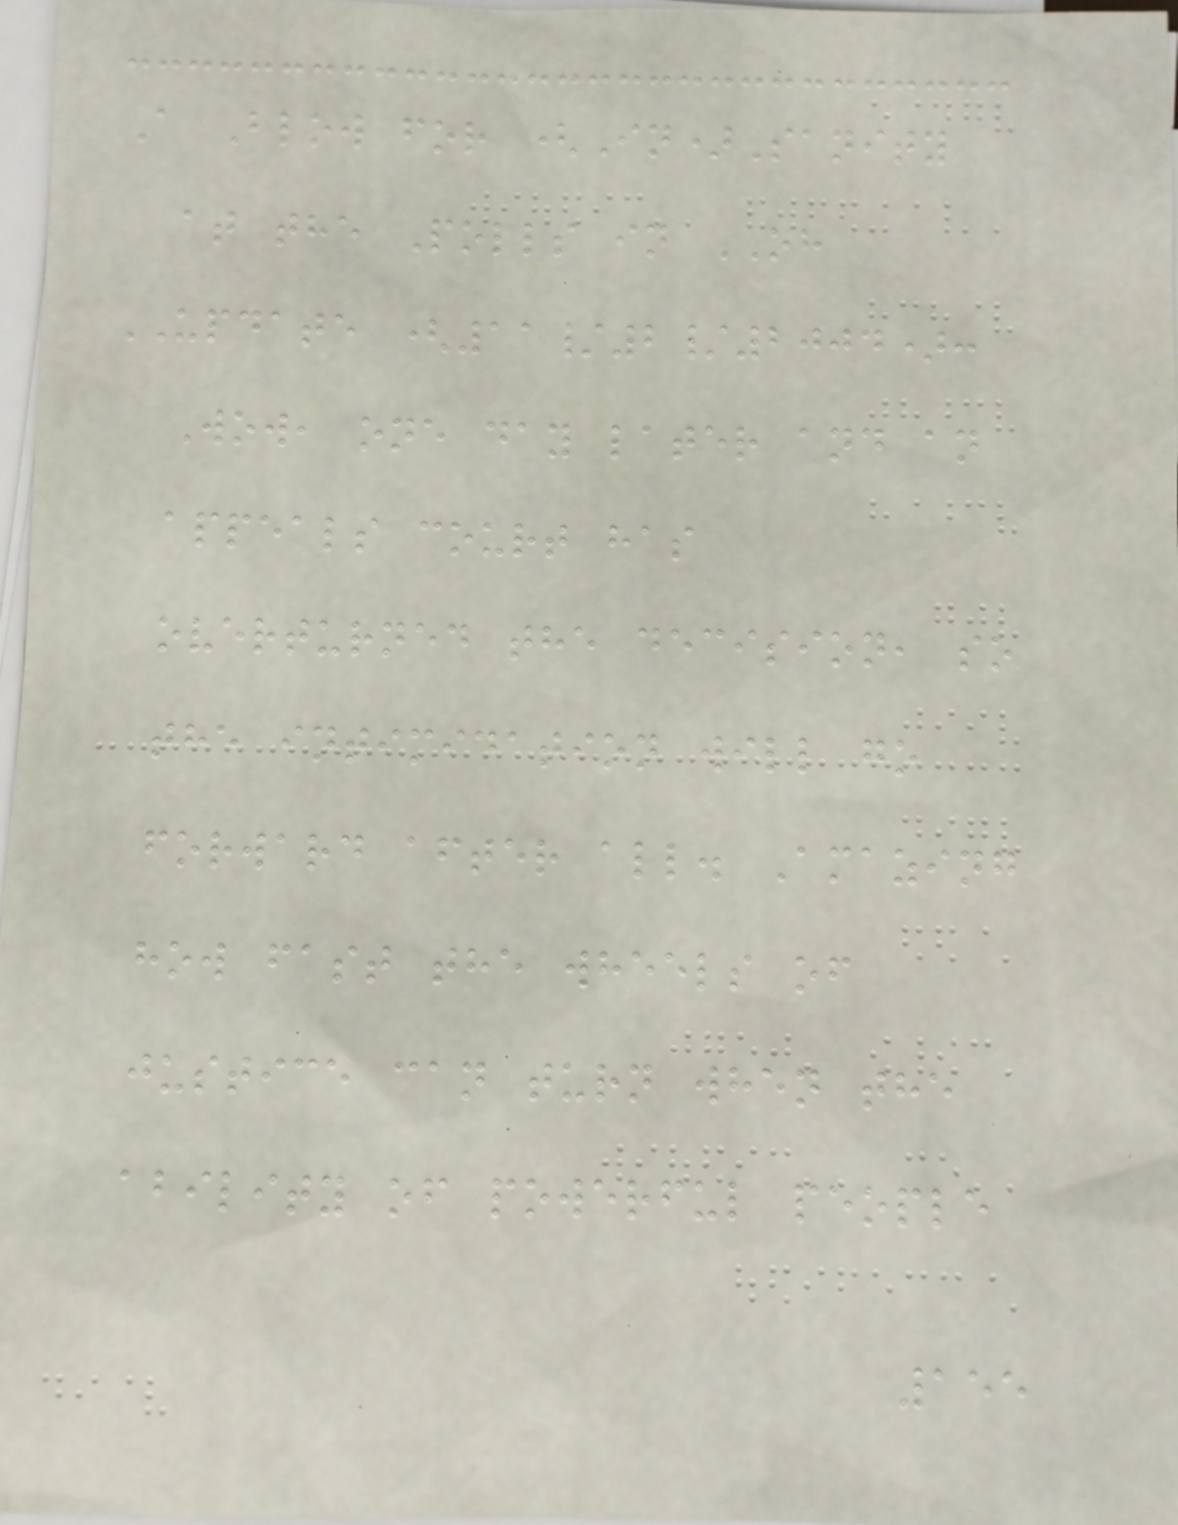A Blow for (In)Sanity
at the Polls in OH
UPDATE (11/2/2004):
Wow, one day later and an
appeals court has
overturned the decision, so
the intimidation will go
forward after all. Amazing
how fast the wheels of
justice can turn when the
ability of powerful people
155
